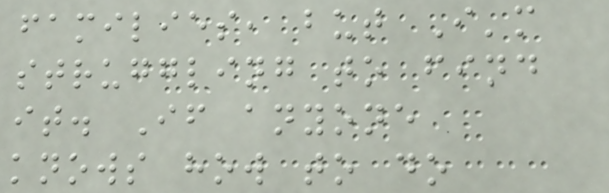families, but I'm
struggling to find
it. If anyone
knows how to do
